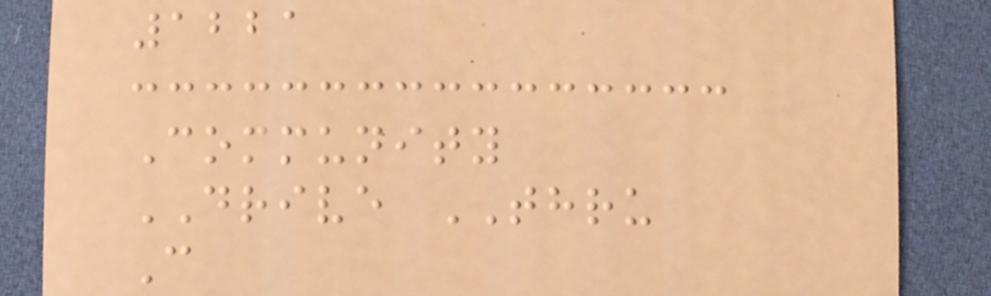1221
Community
DRIVE THRU
C
